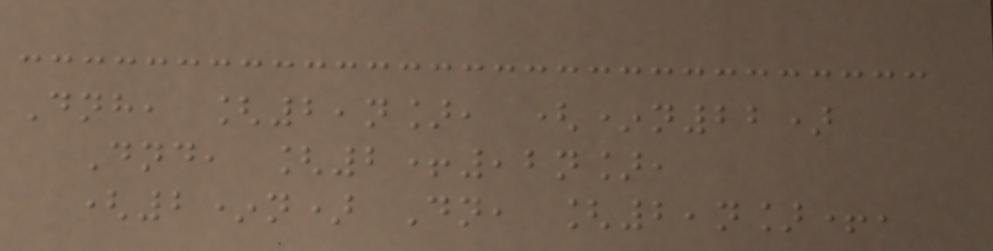Dnh, [2,n], (*n22)
Dnd, [2+,2n],
(2*n) Dn, [2,n]+,
